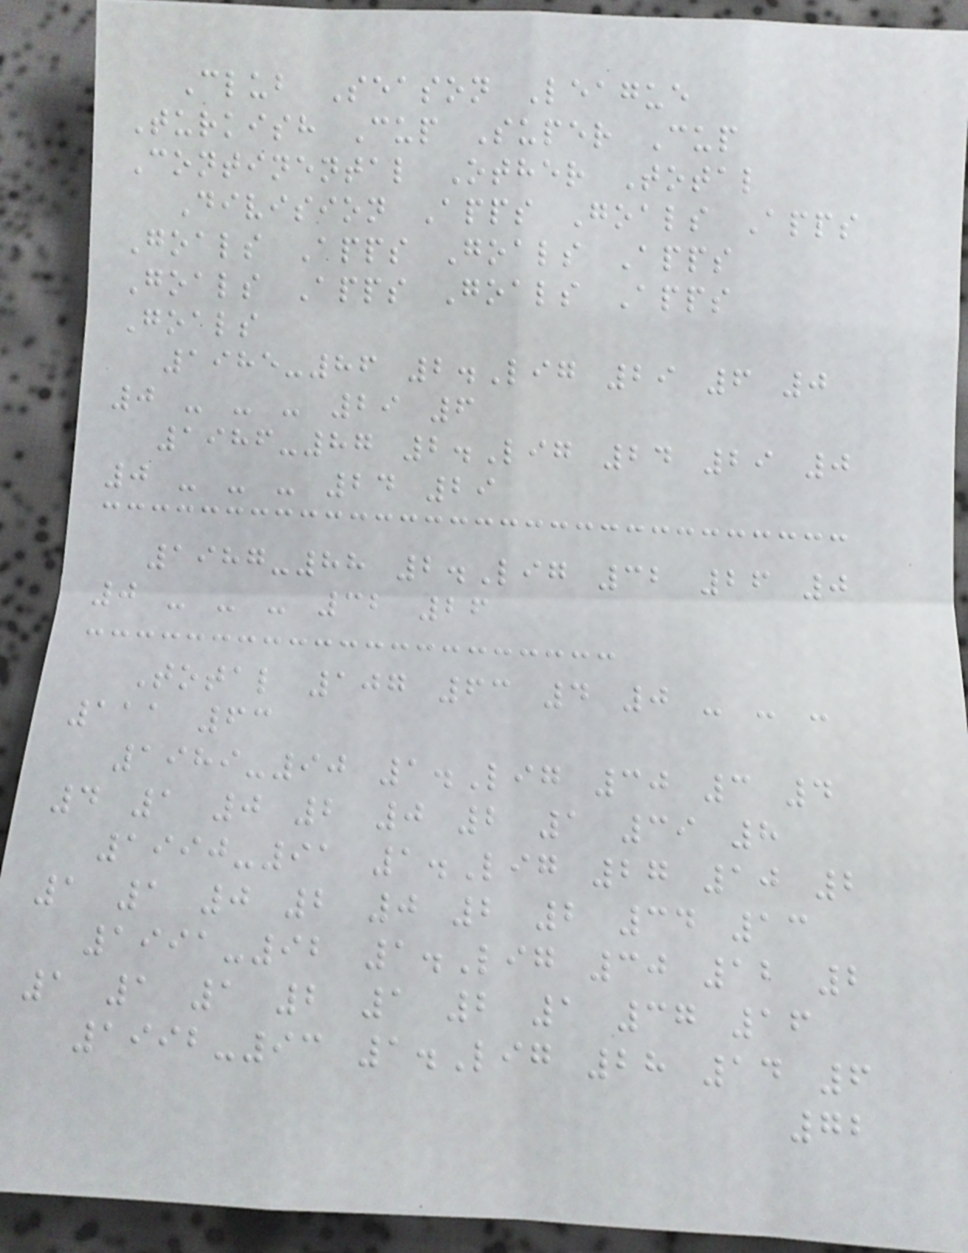Club Season League
Turkish Cup Super Cup
Continental Other Total
Division Apps Goals Apps
Goals Apps Goals Apps
Goals Apps Goals Apps
Goals
1985-86 2.Lig 29 6 0
0 - - - 29 6
1986-87 2.Lig 24 29 0
0 - - - 24 29
1987-88 2.Lig 32 26 0
0 - - - 32 26
Total 107 63 4 0 - - -
111 63
1989-90 1.Lig 30 3 4
4 1 0 2 0 2 1 39 8
1990-91 1.Lig 27 10 2
1 1 0 2 0 2 2 34 13
1991-92 1.Lig 30 12 2
1 1 1 2 1 2 1 37 16
1992-93 1.Lig 28 14 6
72
